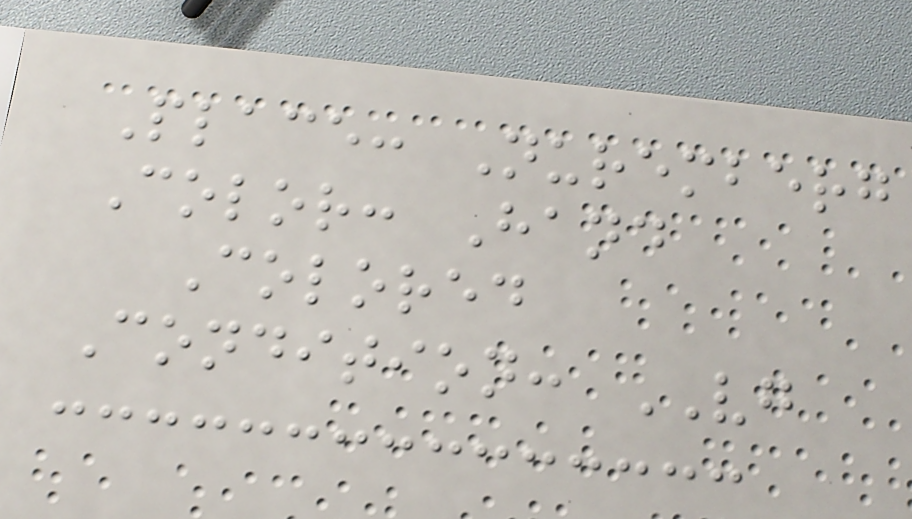Place: Nuremberg
Color: Hand
Colored
Condition: VG
